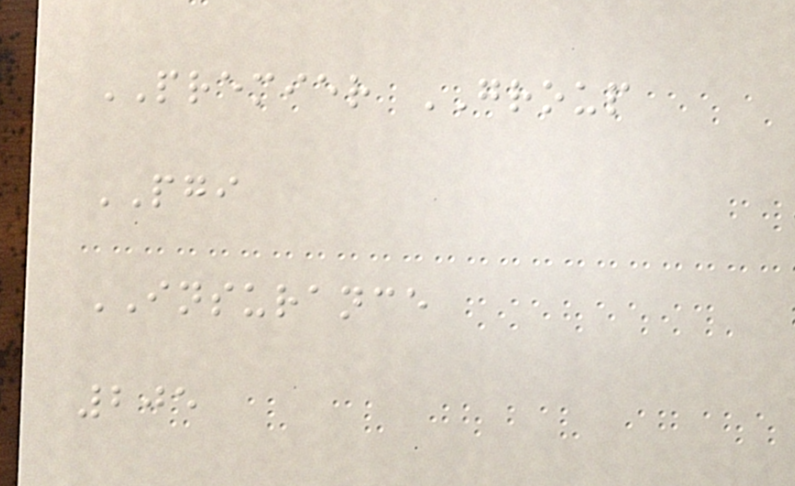PREMIER GROUP
PGI
INSURANCE
205
